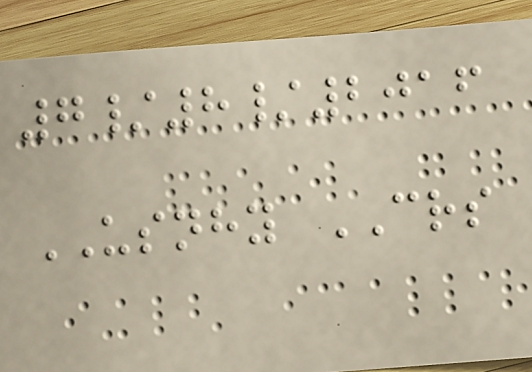7/8/2016
USNHY CRS
